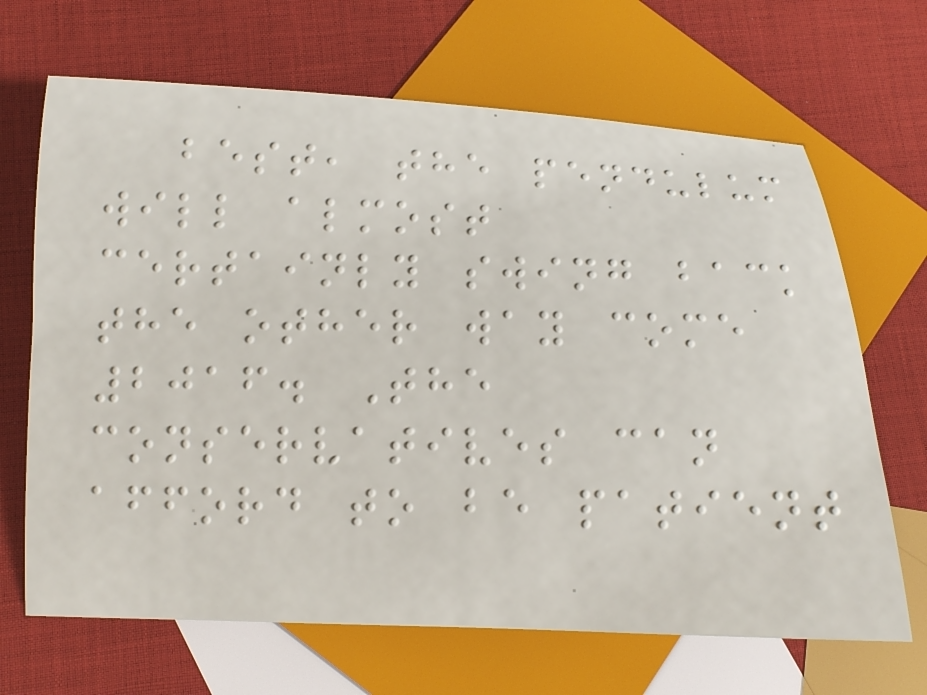best, the pendulum
will almost
certainly swing back
the other way come
2016. The
conservatives can
afford to be patient
